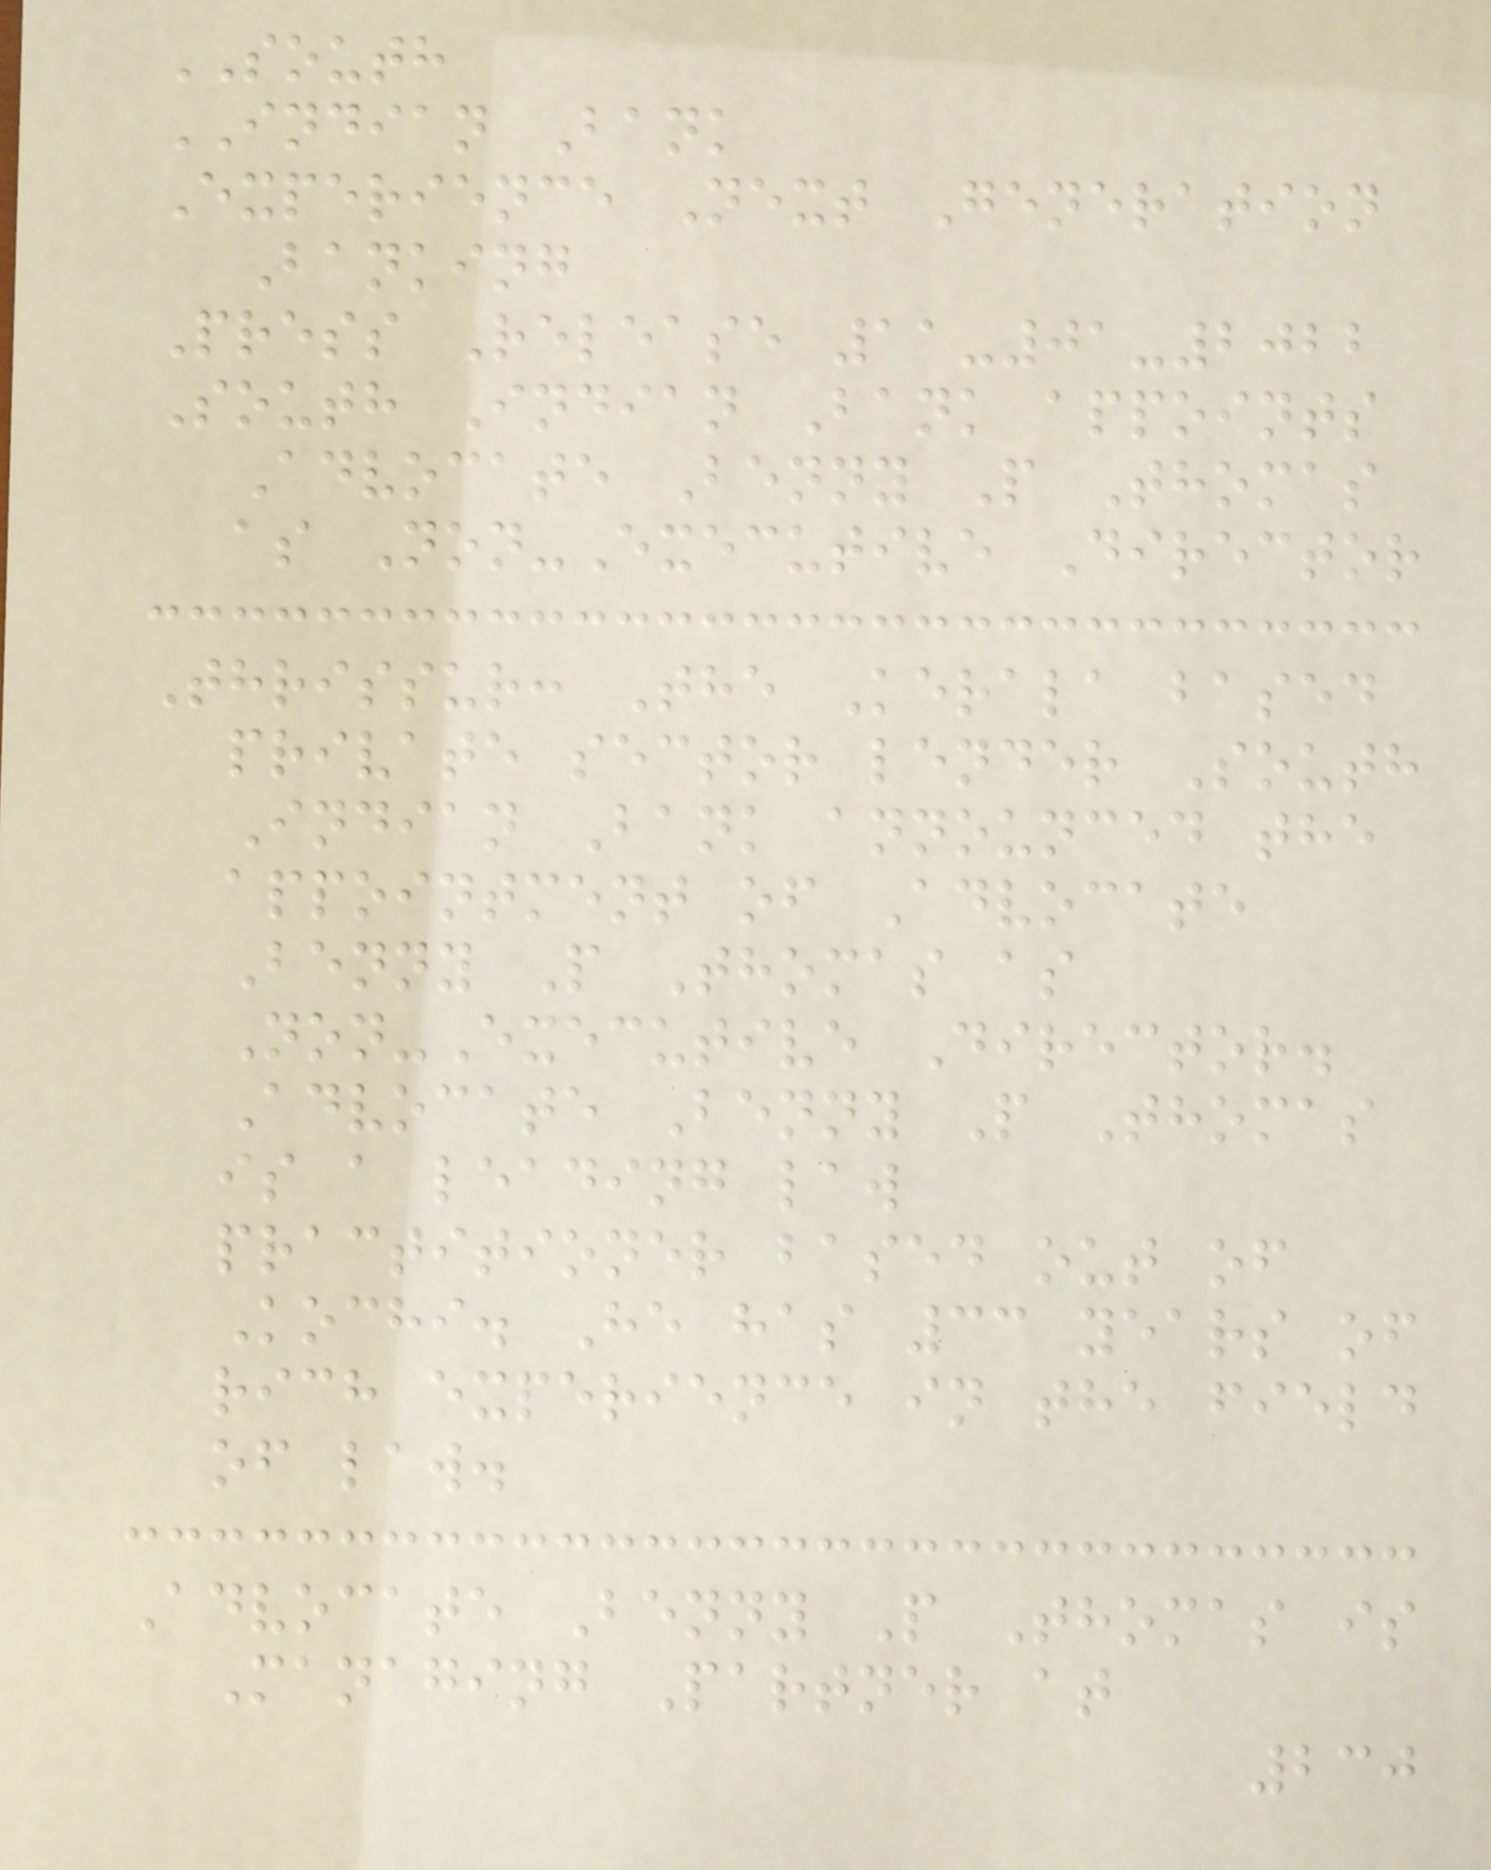SOUTH
INDIAN Bank
Experience Next Generation
Banking
Press Release 11-01-2022
South Indian Bank appoints
Advocate Benny P Thomas
as Non-Executive Director
Thrissur: The Kerala based
private sector lender South
Indian Bank announced the
appointment of Advocate
Benny P Thomas as
Non-Executive Director.
Advocate Benny P Thomas
is a leading law
practitioner based out of
Kochi. He has 33 years of
rich experience in the field
of law.
Advocate Benny P Thomas is
Managing Partner at
230
